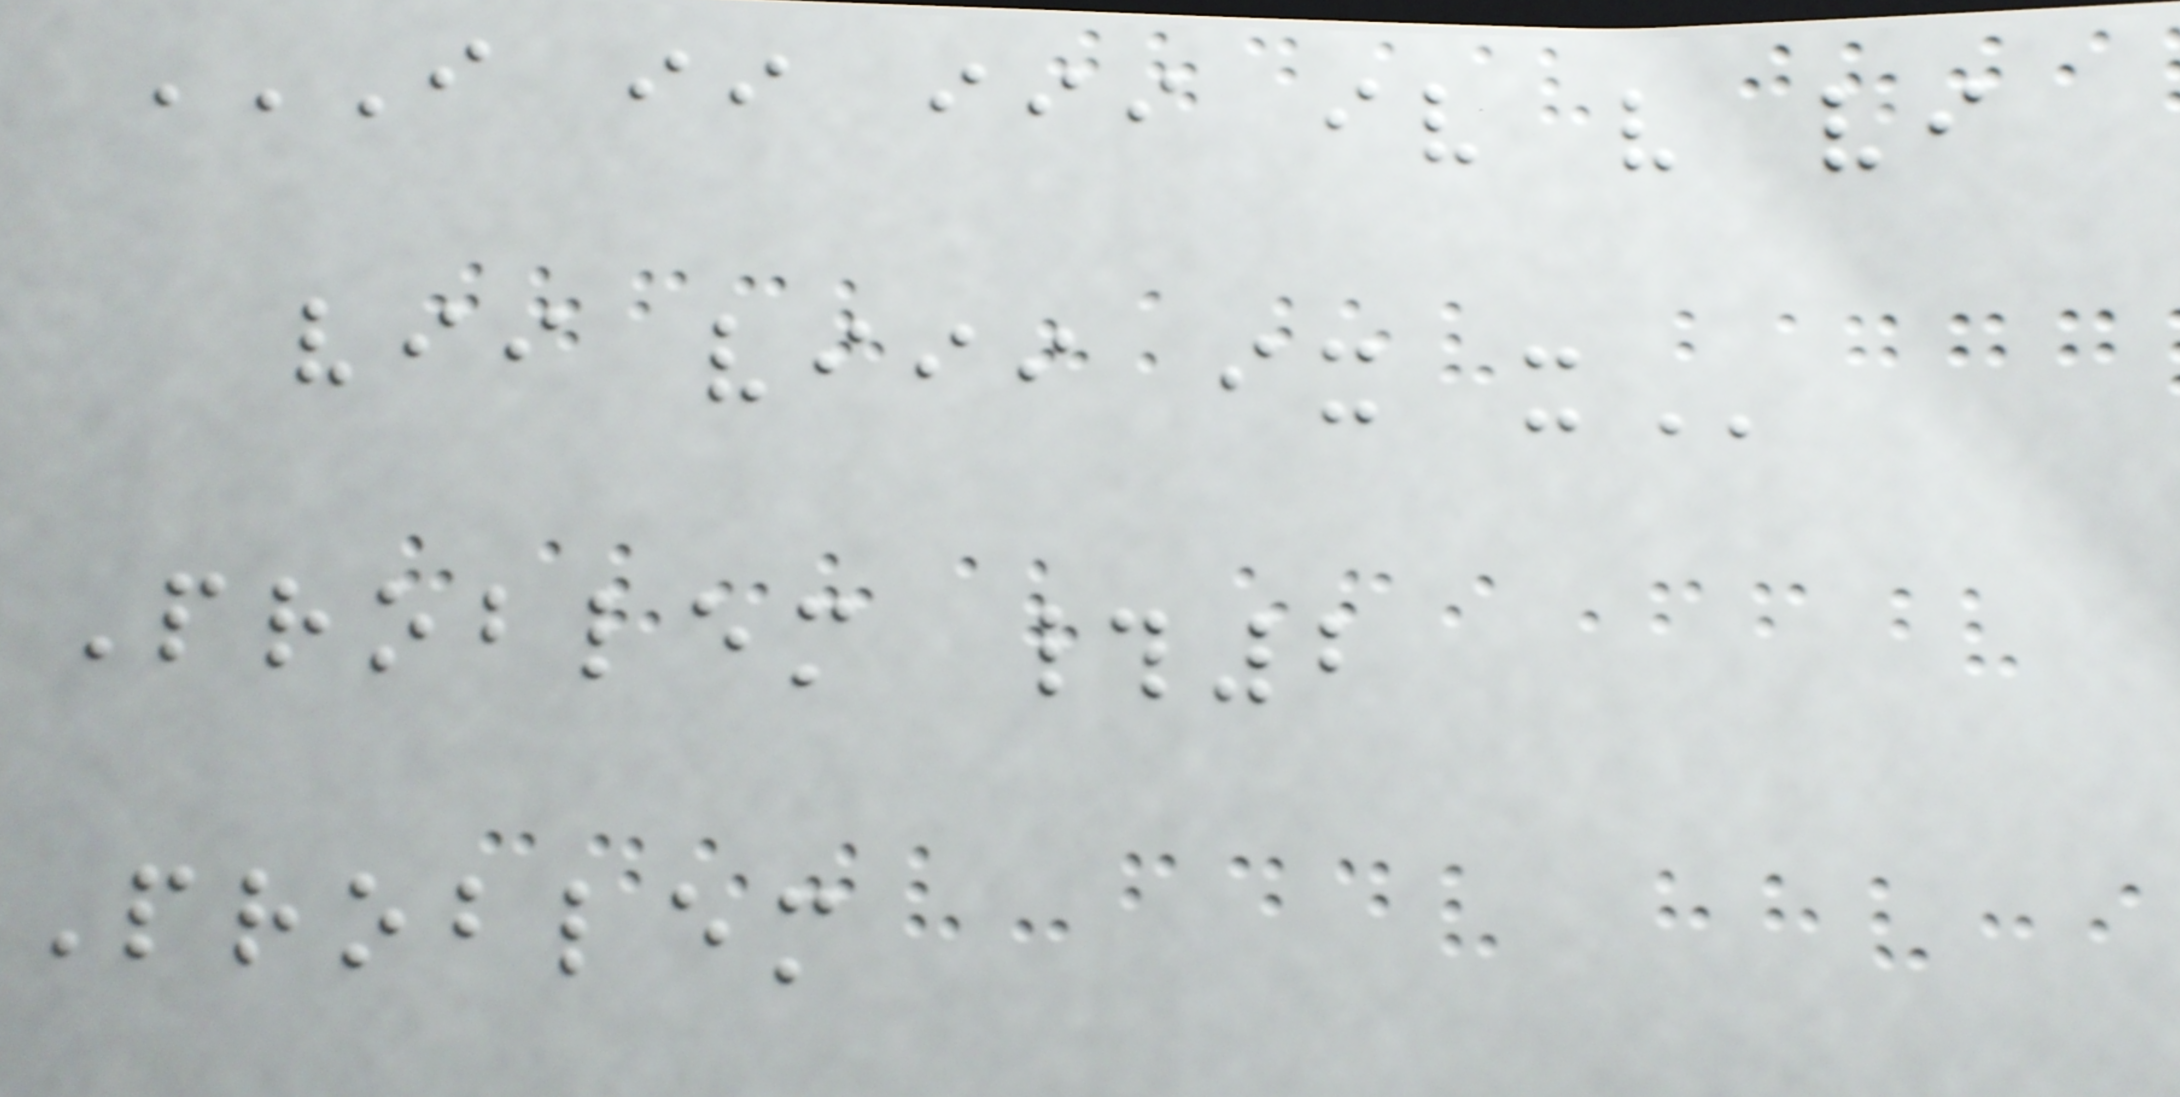I II III IV V VI
VII VIII IX X
Problem #2
Problem
